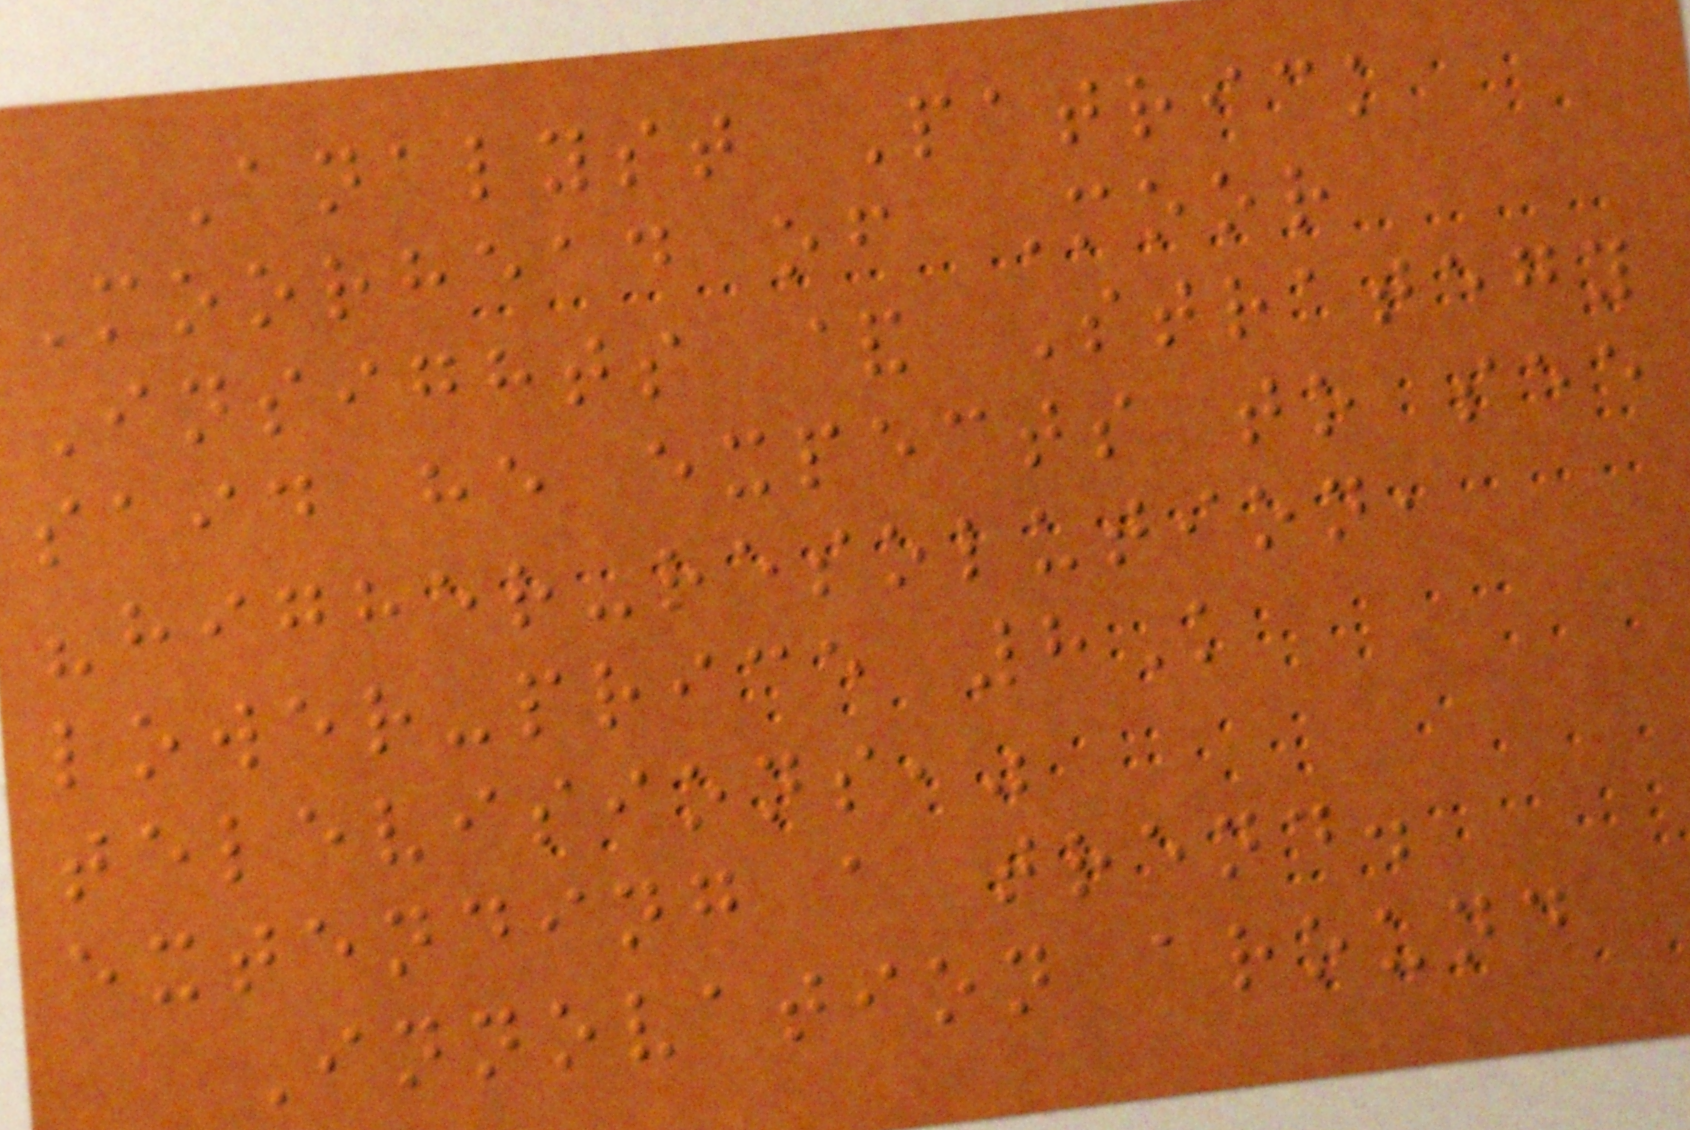Analyst Patrick
Moorhead of Moor
Insights & Strategy
said he expects to see
"higher-resolution,
lower-price 8K
televisions,"
extending a trend.
Innovation around
